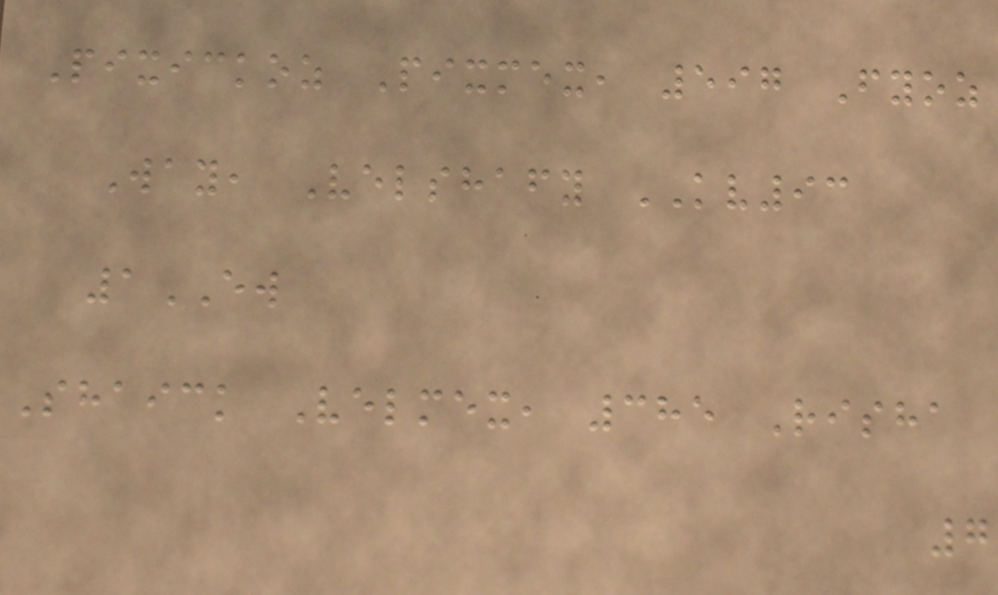Pixickoz Pixmex, 597 Fyoz
Way, Velshafy KV93
1EW
Shaick Velmex, 385 Risha
7
